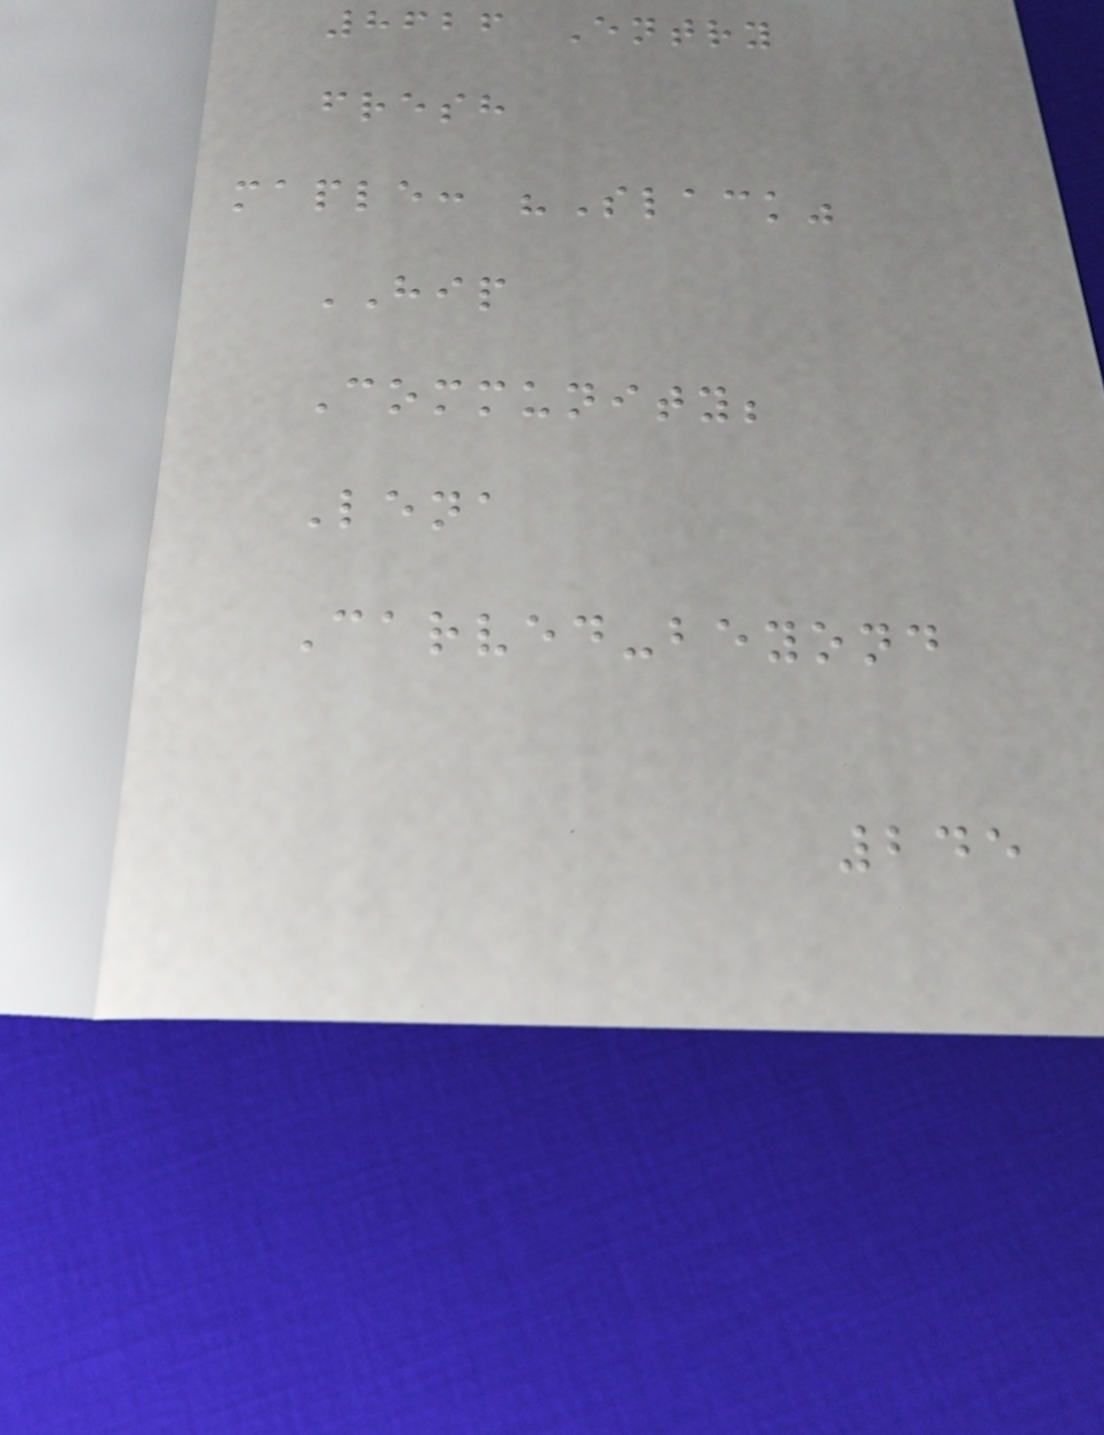8626 Entry
fresh
maple: "Slack"
HIP
Community;
Lena
Carved-beyond
245
